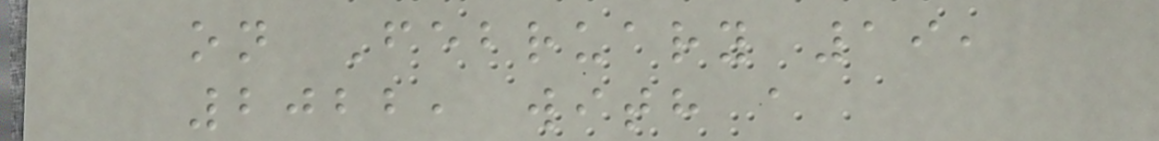on February 19,
2022, with a
